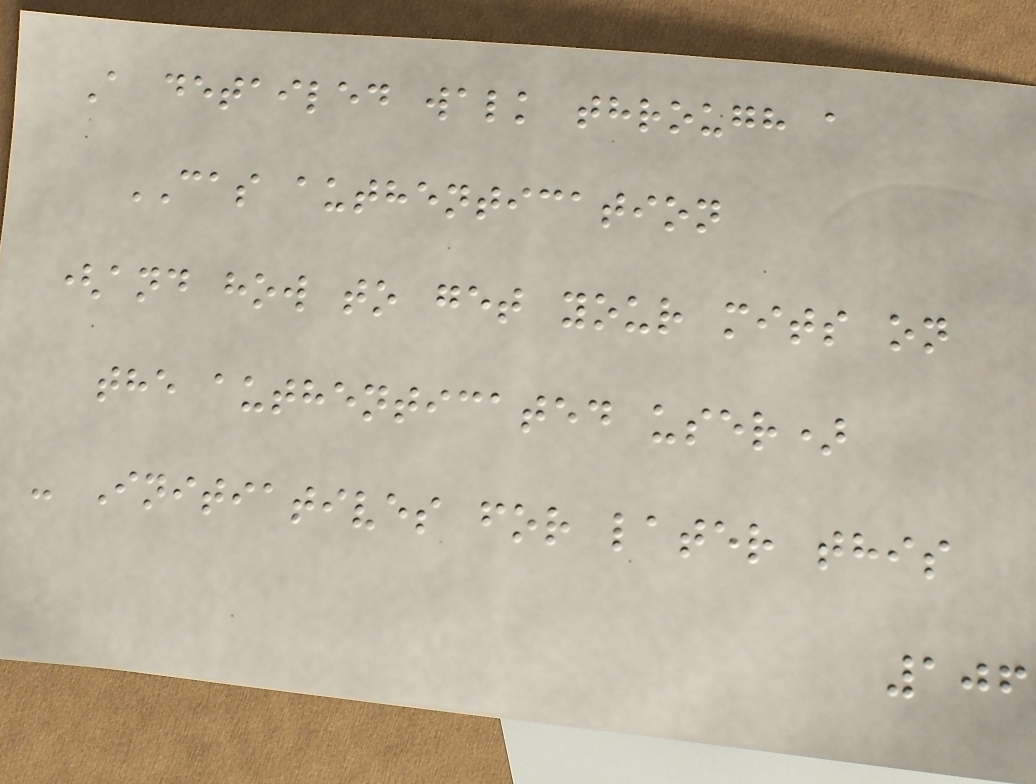A detailed walk through a
CAS authentication
(and how to get your mits on
the authenticated user)
- Initiatives for later this
106
